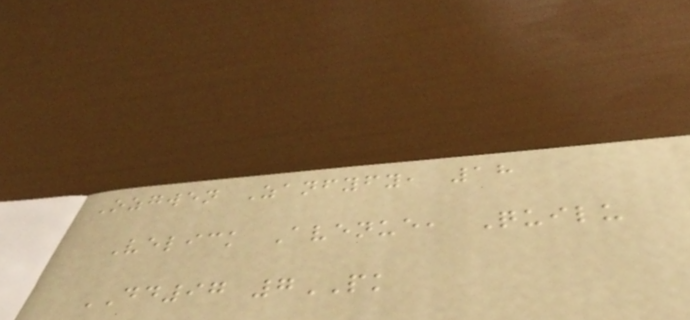Ozgwen Zanfyfy, 18
Velick Avenue, Quilu
DD97 7PK
